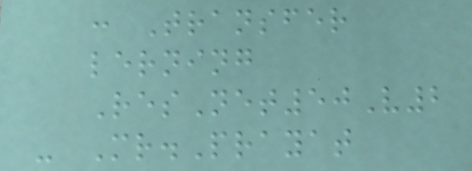: Transfer
lerning
ResNet50V2
- Mr.Prayat
